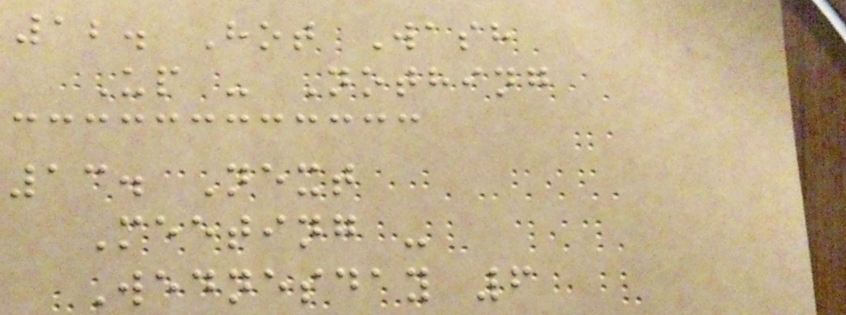12. Hot Wash
Up - Nothing
13. Next
Meeting -
Wednesday 6
